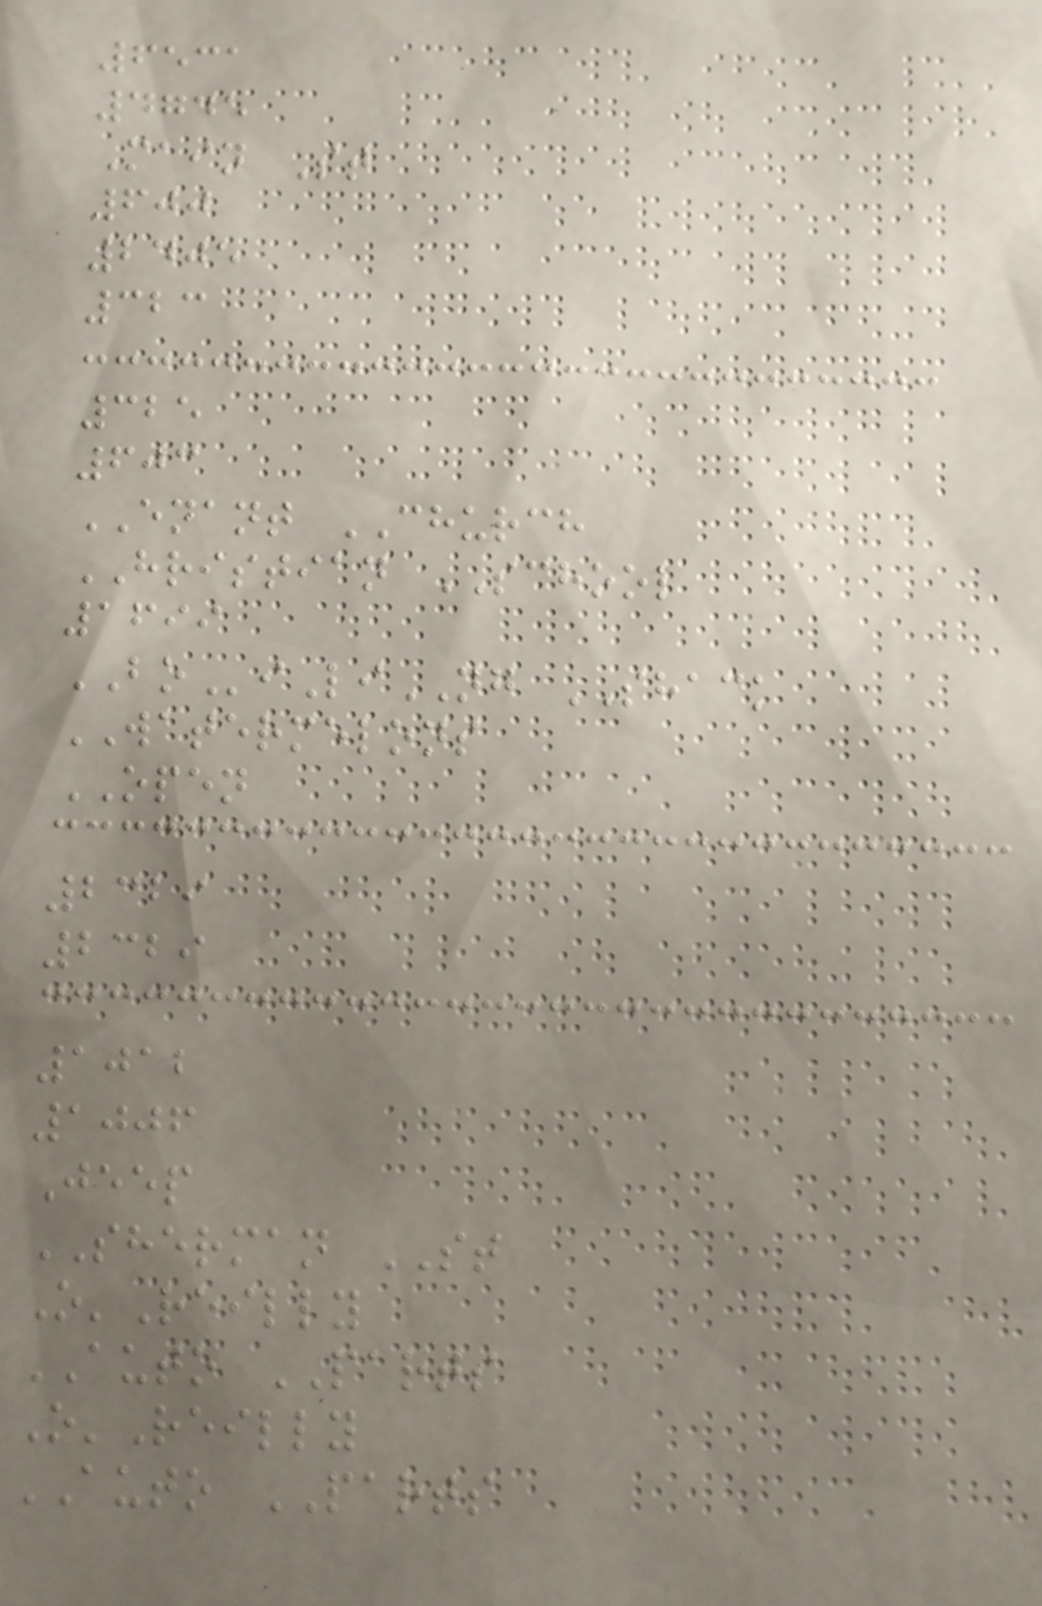6531
4745
Main St
600
2405
323
325
603
ENANT CHURCH
HRISTIAN SCHOOL
1699
BOiLiNG SHACK
WATERMELONS
OPEN
2329
2329
1012
1006
Jeep
SHERMAN ST
O'Reilly
AUTO PARTS
O'Reilly
AUTO PARTS
